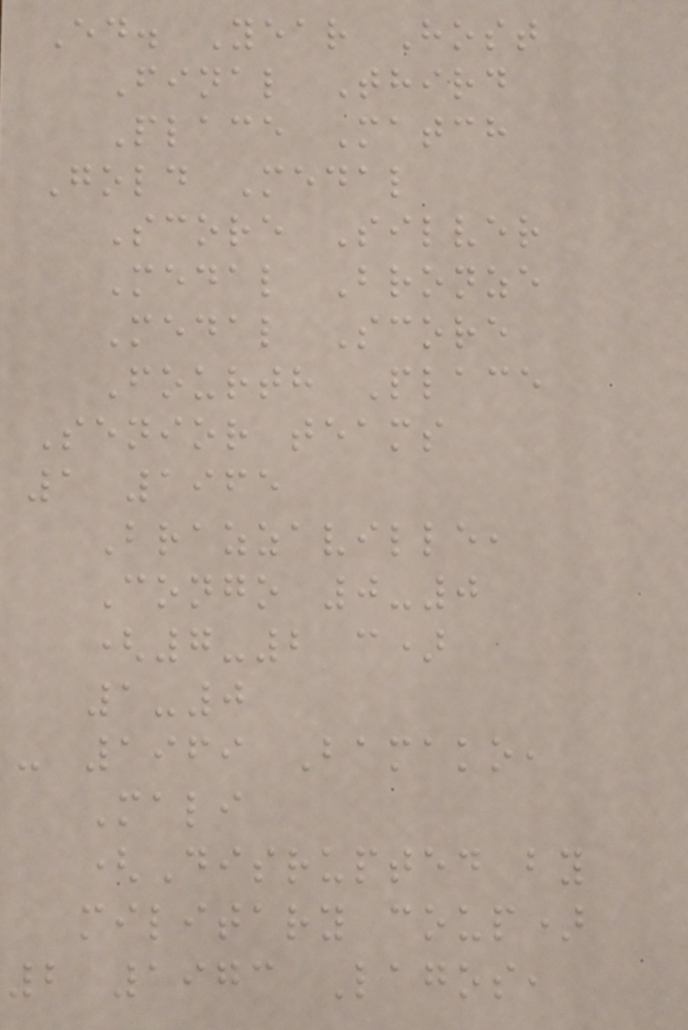Ed. Year Host
Final Third
Place Match
Gold Medal
Score Silver
Medal Bronze
Medal Score
Fourth Place
Senior teams
1 1965
Brazzaville,
Congo 0-0
(7-2 c)
1-0
- 1969 Bamako,
Mali
(Disrupted by
military coup)
2 1973 Lagos,
